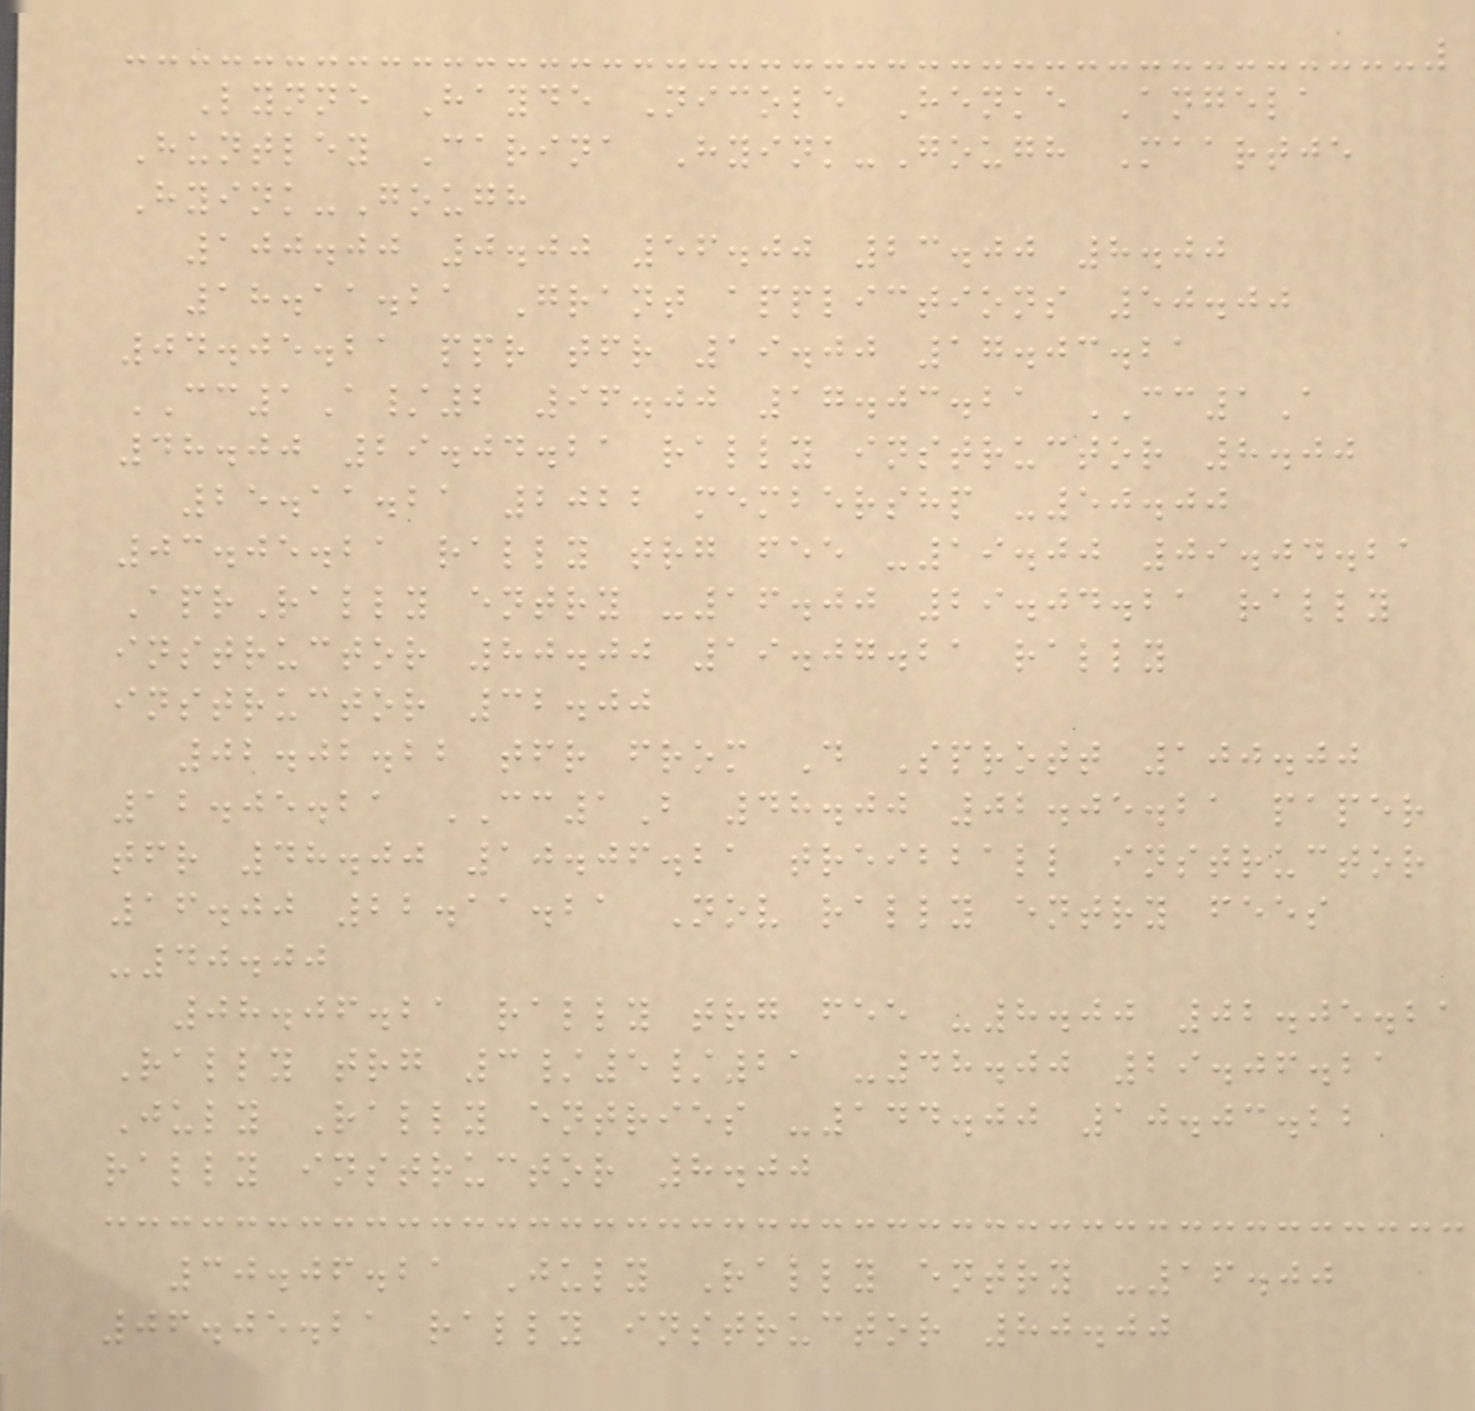Lynne Hayde Nicole Henke Angela
Huntley Carina Hyink-Gough Maartje
Hyink-Gough
100.00 0.00 56.00 23.00 8.00
18.11.21 Grant applictions 50.00
04.05.21 ppr tfr 19.00 17.03.21
CC1A/2 96.00 17.03.21 CC1A
48.00 29.04.21 rally instructor 8.00
25.11.21 2022 membershp -50.00
03.05.21 rally trg fee -19.00 09.04.21
AprRally entry -16.00 29.04.21 rally
instructor 80.00 19.07.21 rally
instructor 32.00
02.02.22 tfr from D Sprott 100.00
12.05.21 CC1B 48.00 02.05.21 paper
tfr 48.00 10.06.21 treibball instructor
16.00 22.11.21 Nov rally entry fees
-40.00
08.06.21 rally trg fee -8.00 02.05.21
Rally trg 3/5/21 -48.00 29.06.21
July Rally entries -144.00 10.03.22
rally instructor 8.00
30.06.21 July Rally entry -16.00
06.05.21 rally instructor 80.00
